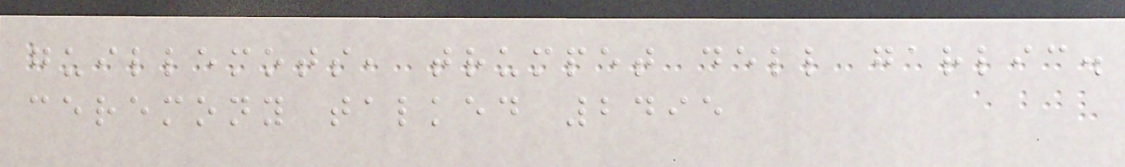guillemots, trumpet dell garlic.
ceremony talked 2495
